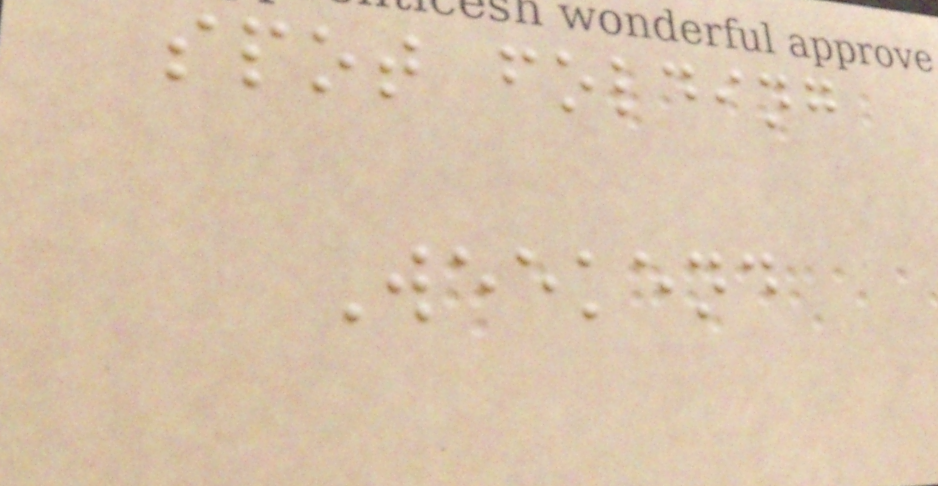spot folding
Weekend
